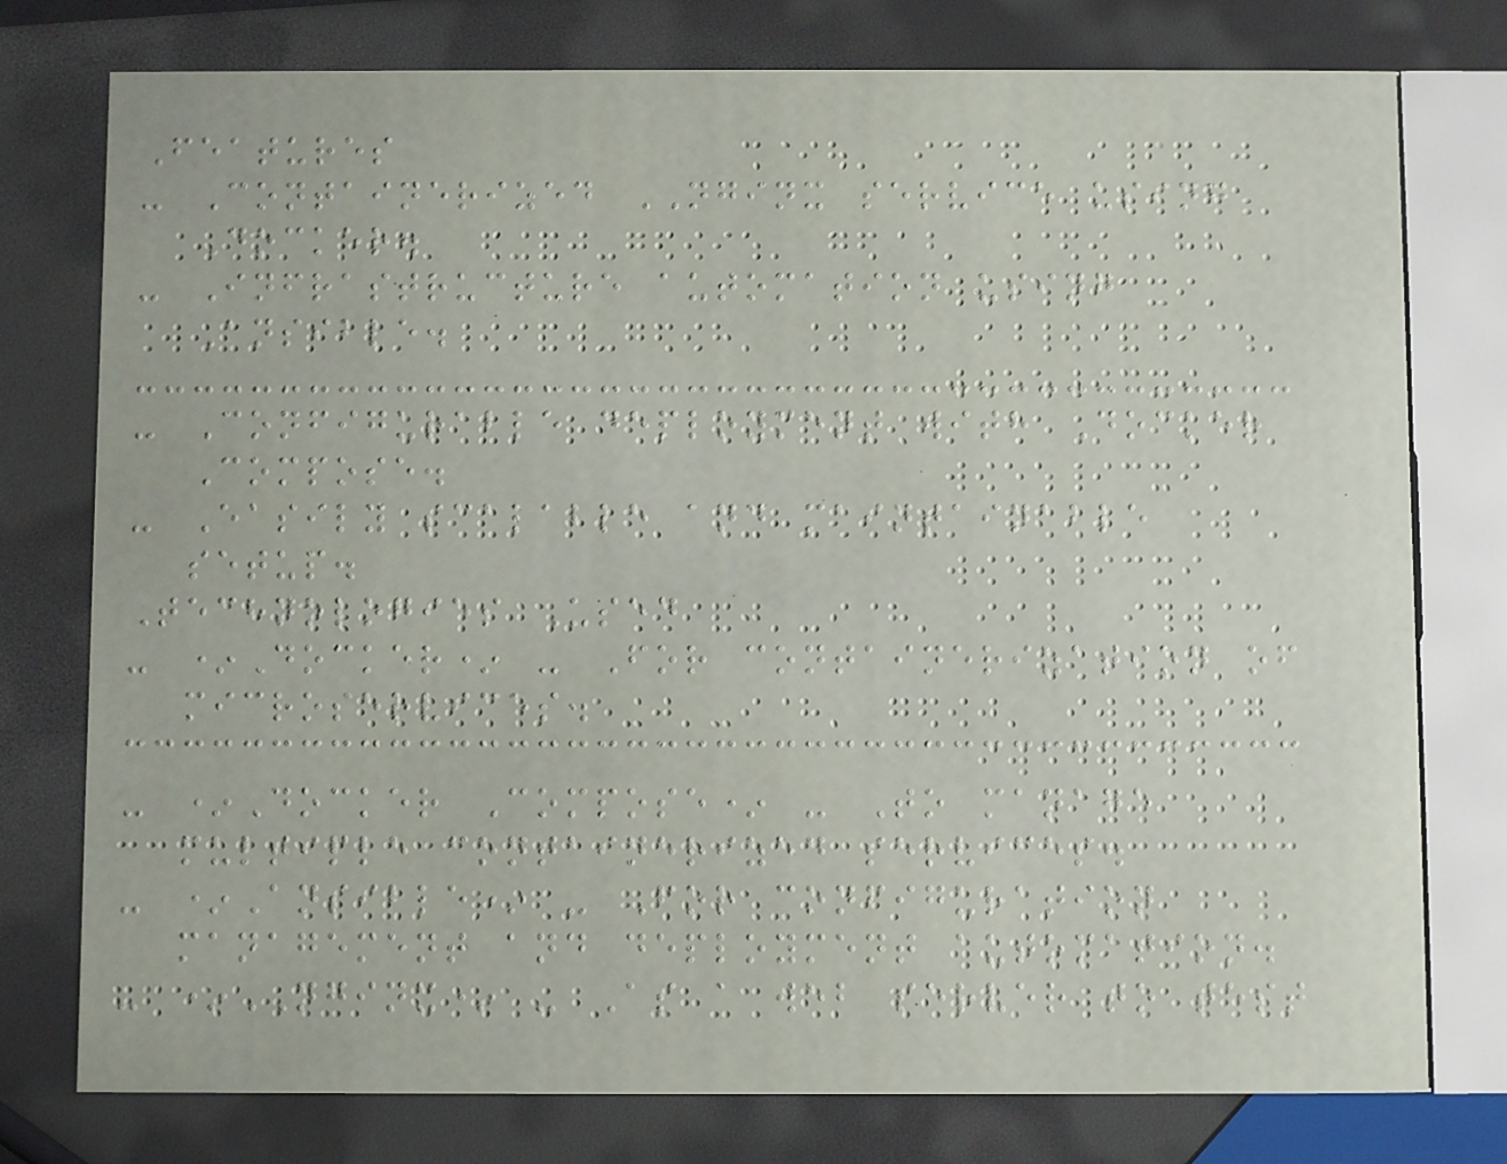Features
- Containerized NGINX service using
Docker.
- Infrastructure automation using
Ansible.
- Configurable deployment with Docker
Compose.
- Easily scalable and maintainable
setup.
Technologies Used
- *Docker* - For containerization of
microservices.
- *Docker Compose* - To manage
multiple containerized services.
- *Ansible* - For configuration
management and deployment automation.
- *NGINX* - As a web server to test
